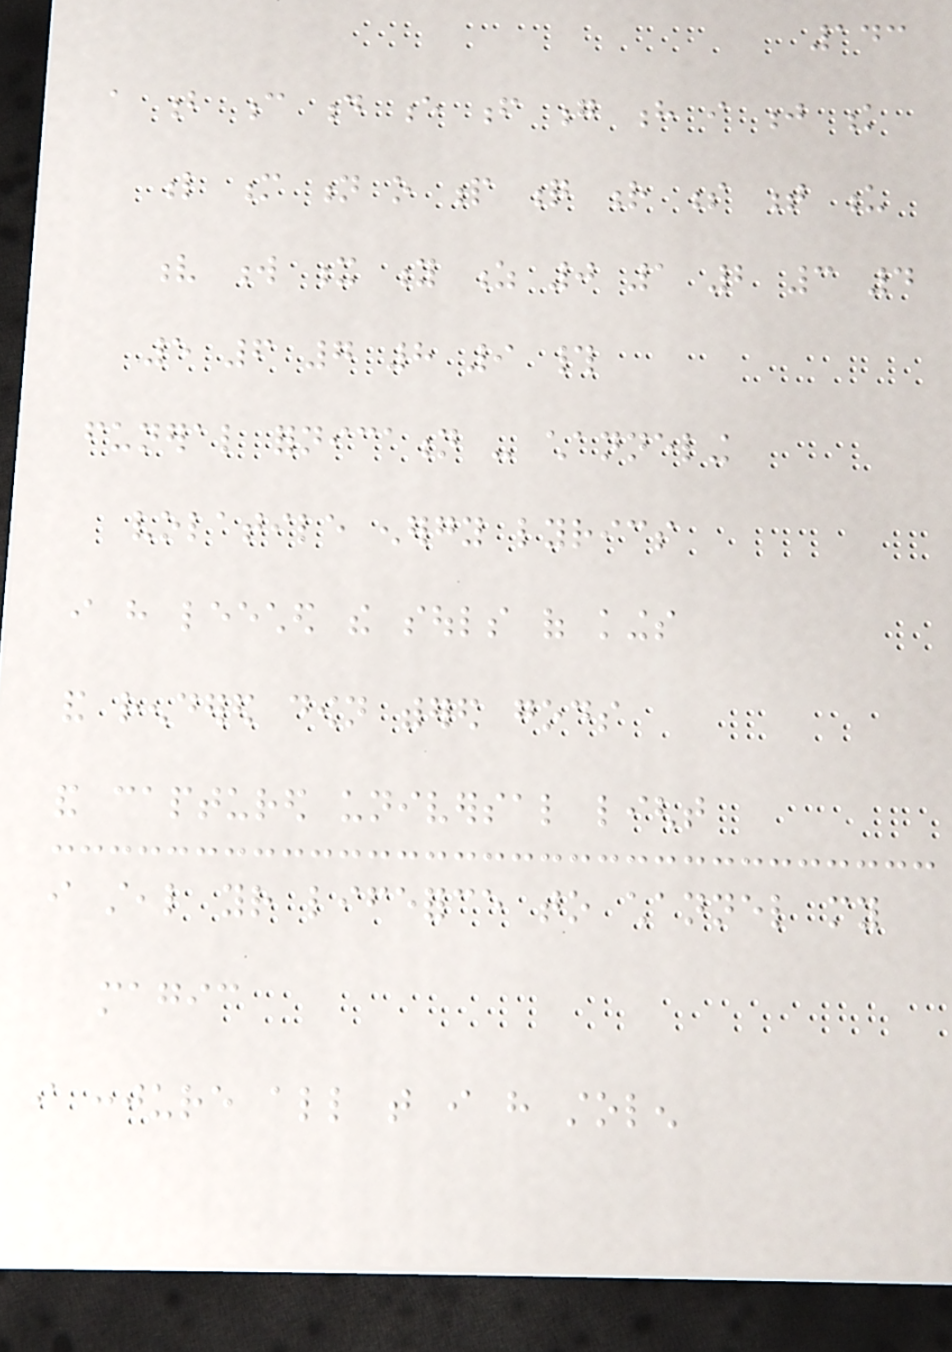143
a b c d e f g h i j k
l m n o p q r s t u
v w x y z 0 1 2 3 4
5 6 7 8 9 #
funeral fornication - channeling
volatile energy lyrics
i have leeched the souls of kings
and rendered down withered gods
and captured universal light
i steal your lifeforce to channel my
magic
i conjure all that i have stolen
